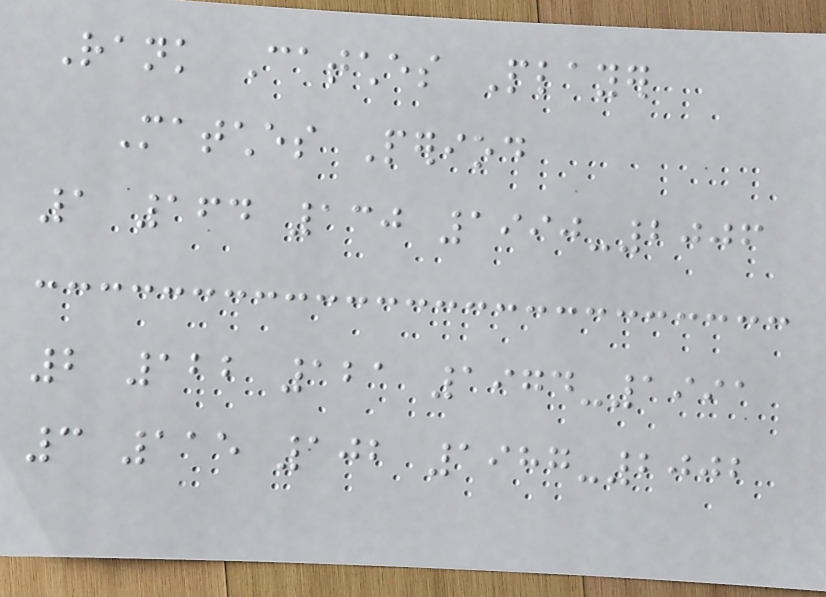Rank Catches Player
Matches Period
1 164 130 1990-2006
2 122 121 1974-1991
3 115 102 1987-2002
